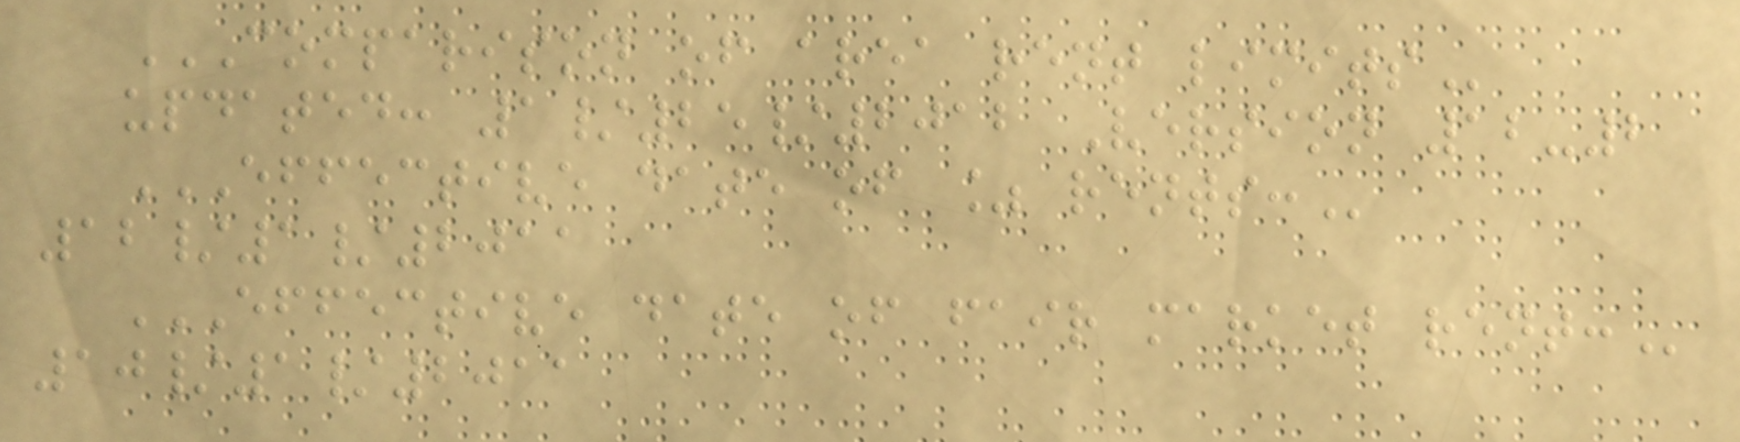COMPARISON OF AREA RENT LIMITS
updated: 1/25/2012 Version 12-2
EFFECTIVE DATE OF % RENTS:
12/1/2011
EFFECTIVE DATE OF FAIR MARKET RENT:
10/1/2011
